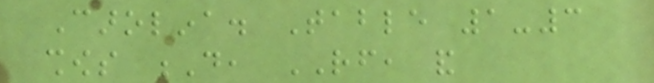Carolina. Table 1-3
shows D, RF, and
